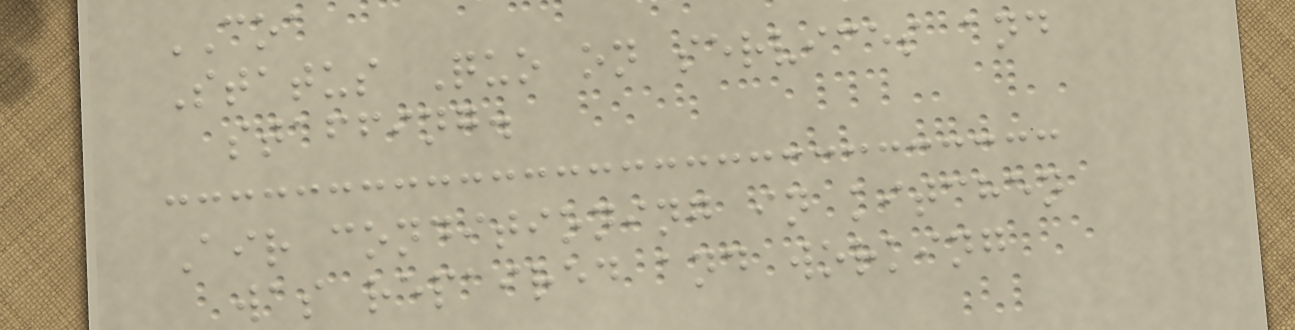COA
Status Quo on services and
staffing.
Air conditioning in kitchen
was repaired and working
